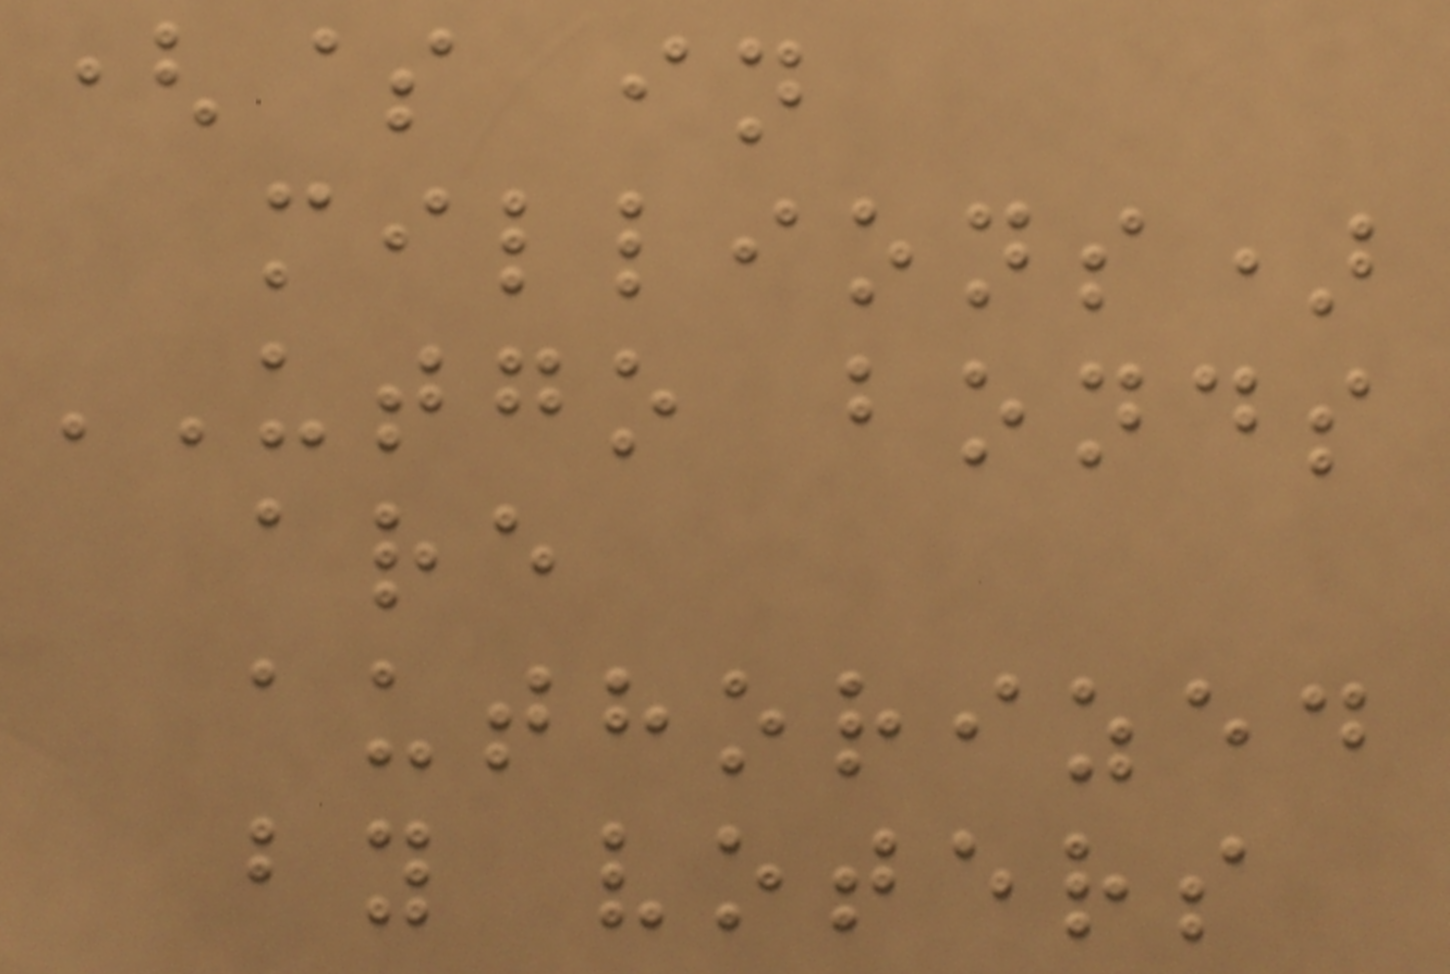($ in
millions)
UTGO bonds
are
authorized
by voters
